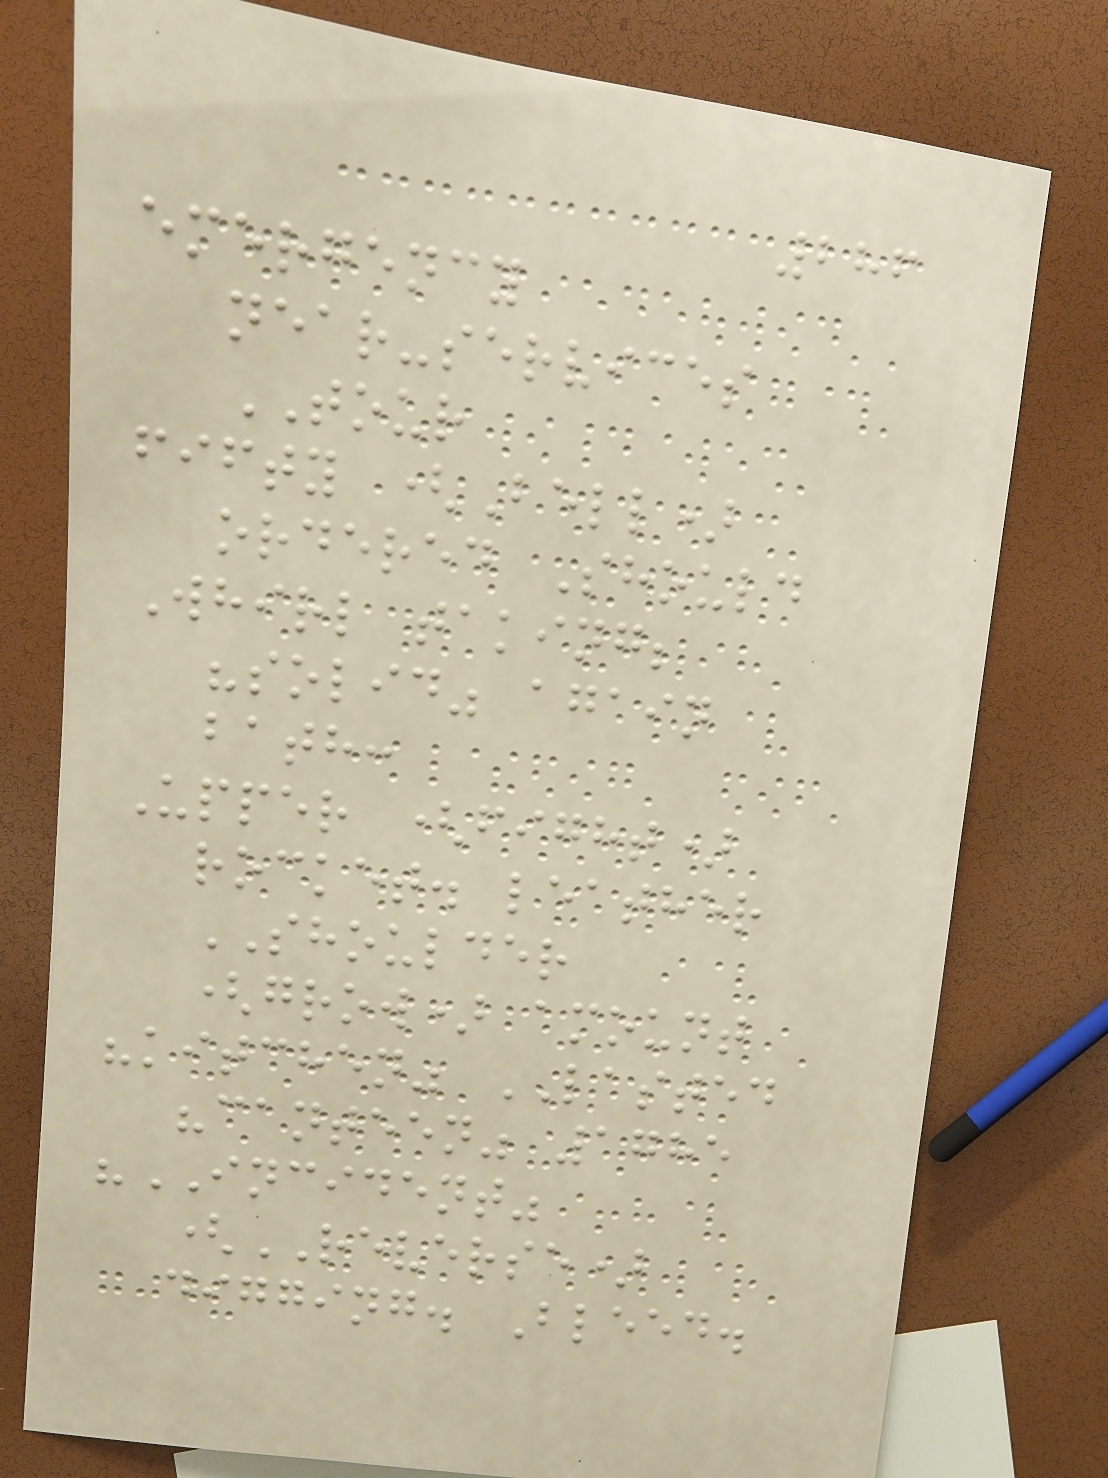286
emergency
near-services
TOUR
fifty (Bell)
ordered Should
Whirl taking;
"solid" again
bath:
Upper (fight)
rocket. leather
SHOULDER
(grow) amount
"kitchen" LASTED
"canteen" 1785
"INCIDENT"
(REVERSE)
digging. Bleed.
